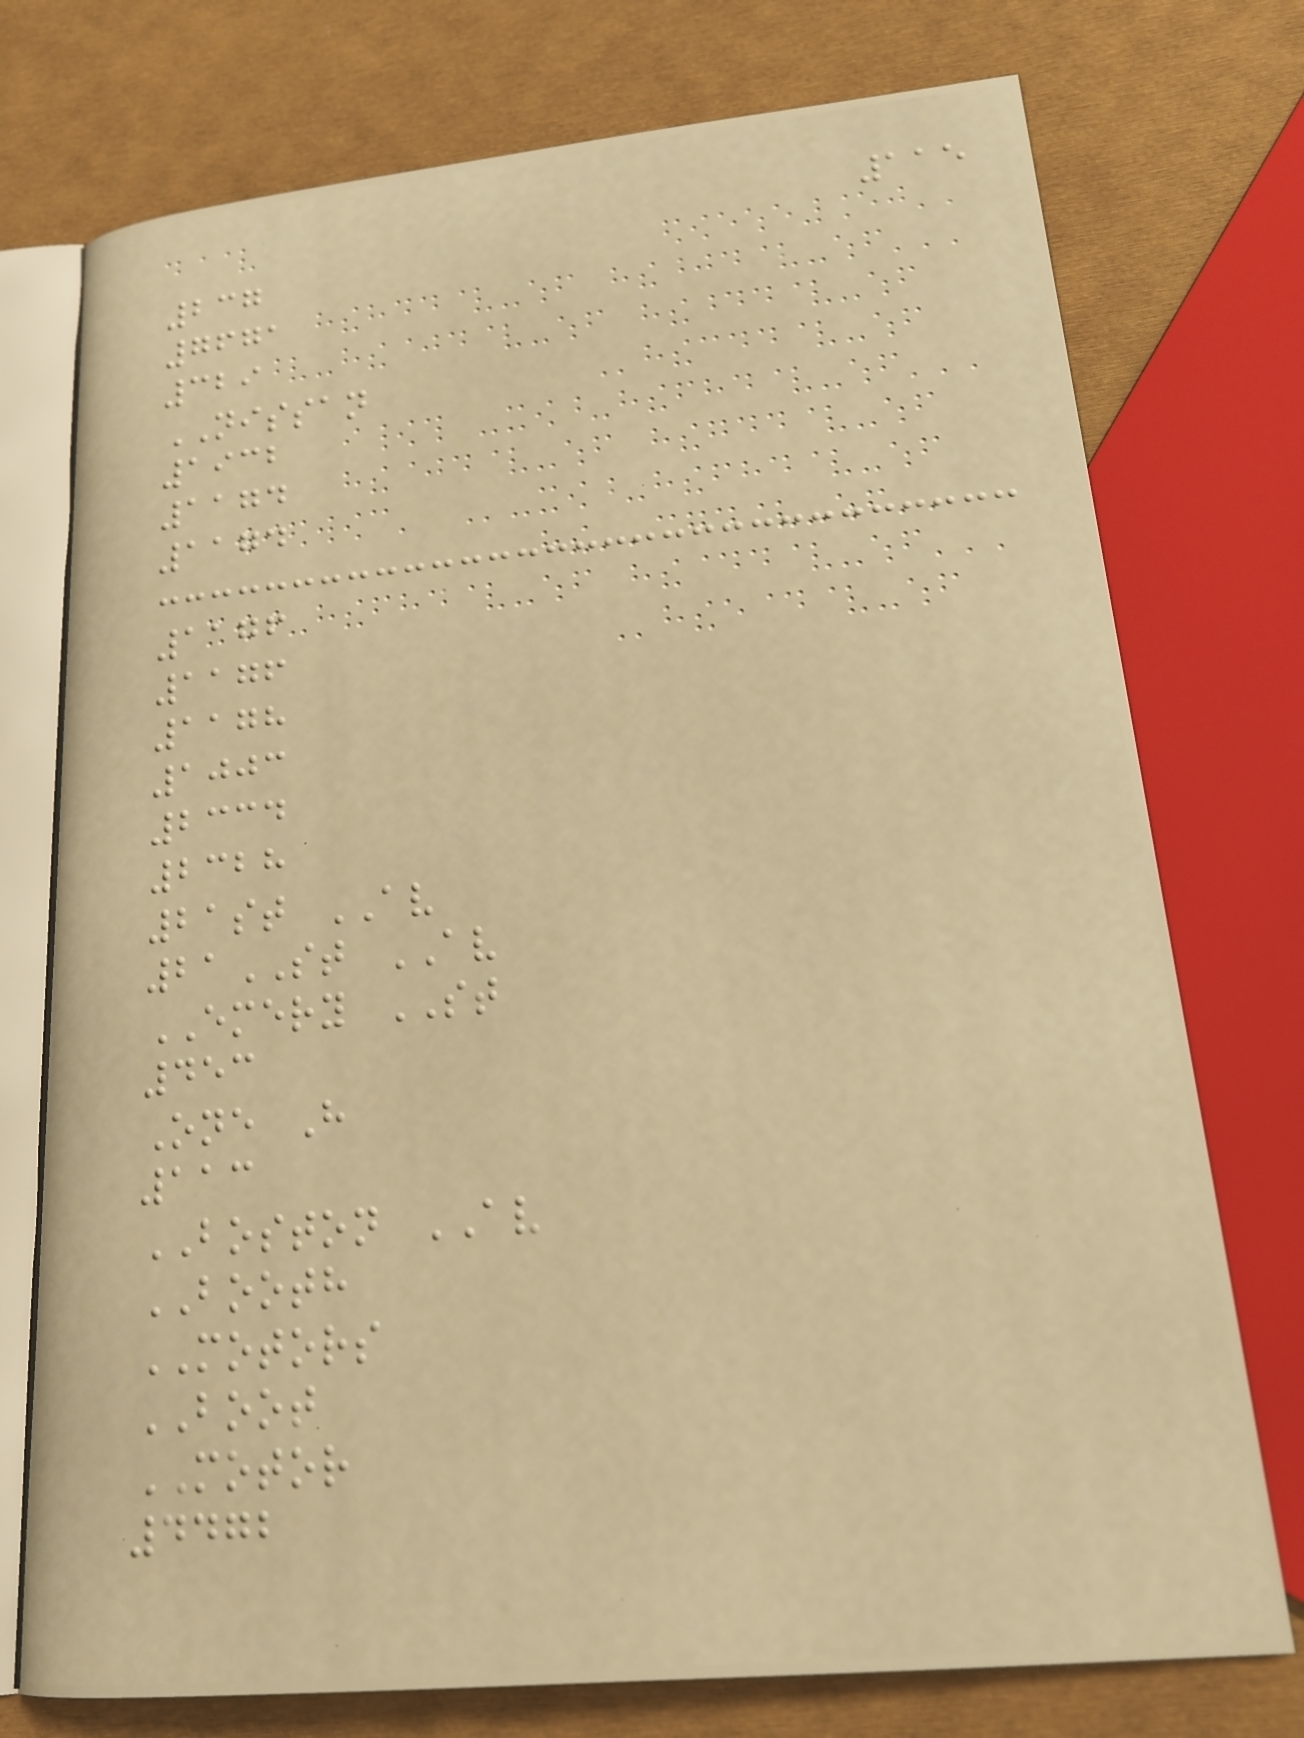115
237
7671
329
NISSAN
1932
1174
1174
1176
1176
1178
1003
2334
2328
21st AV
21ST AV
EMERY ST
453
One H
113
BOSTON AV
BOOTH
MOTORS
BOOT
MOTOR
4472
